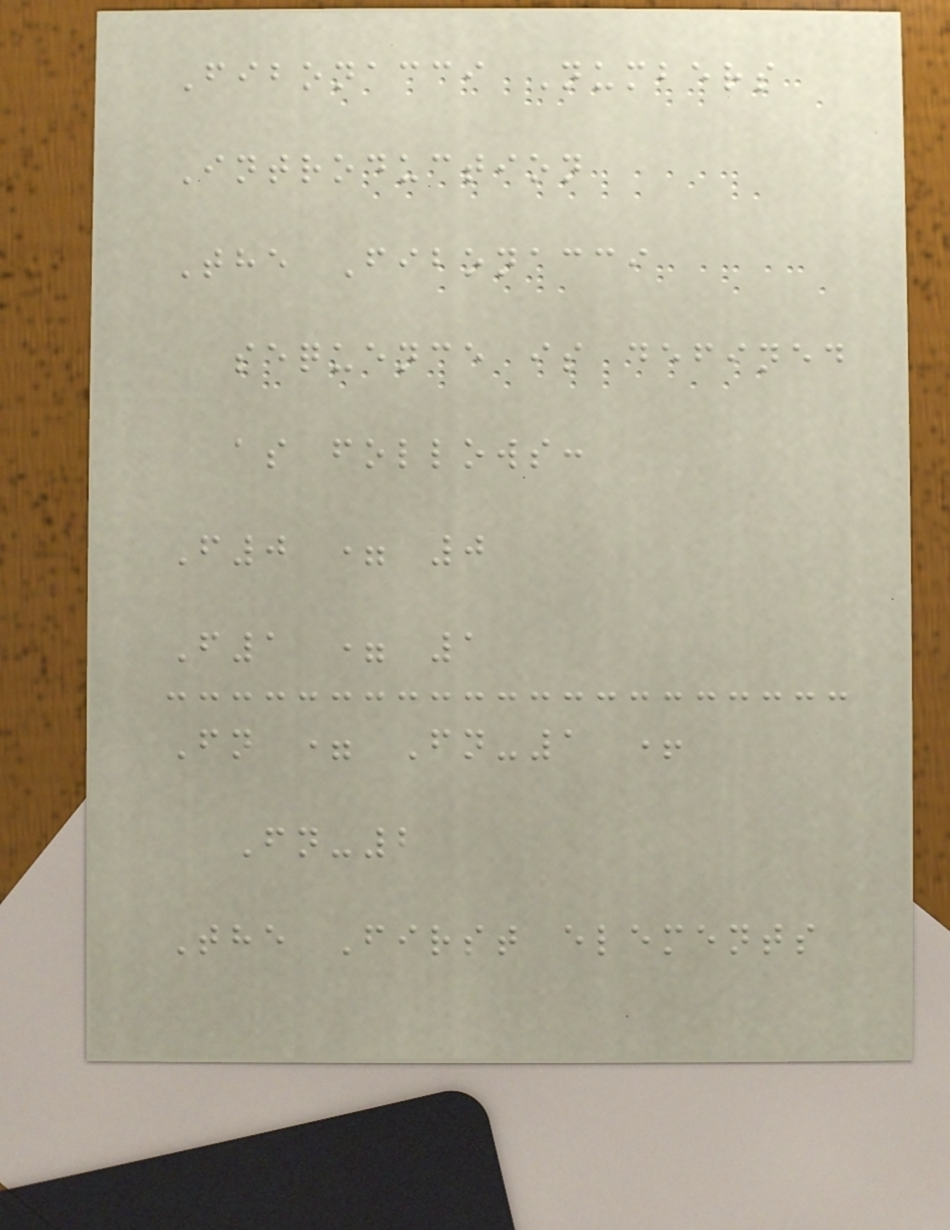Fibonacci Numbers
Introduction
The Fibonacci
sequence is defined
as follows:
F0 = 0
F1 = 1
Fn = Fn-1 +
Fn-2
The First elements
